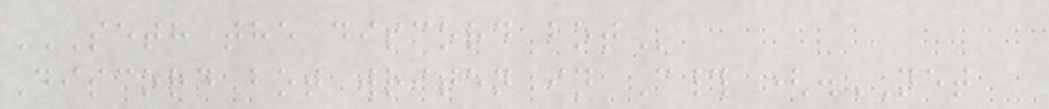SETH THE DISCORD BOT
Discord bot writen in C# (.NET
